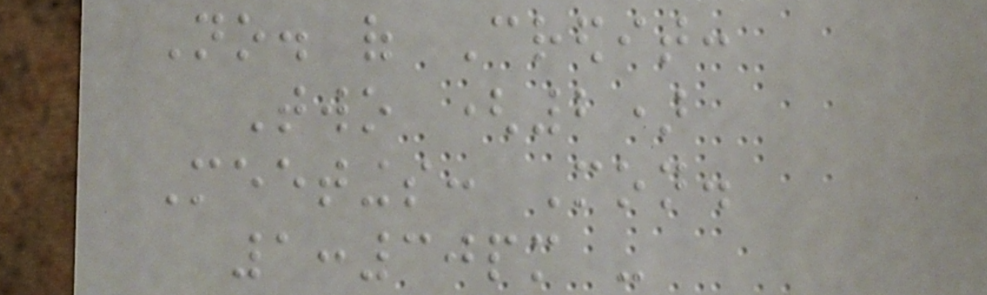No. of Credit:
Two (2)
Meetings: Mon.
1:30pm -
